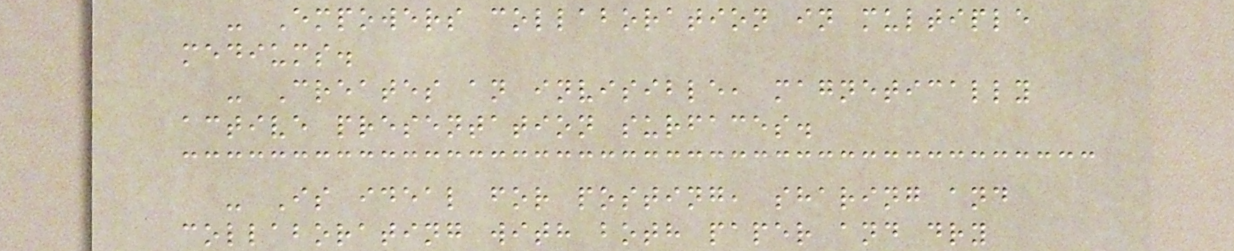- Empowers collaboration in multiple
mediums.
- Creates an invisible, magnetically
active presentation surfaces.
- Is ideal for posting, sharing and
collaborating with both paper and dry
